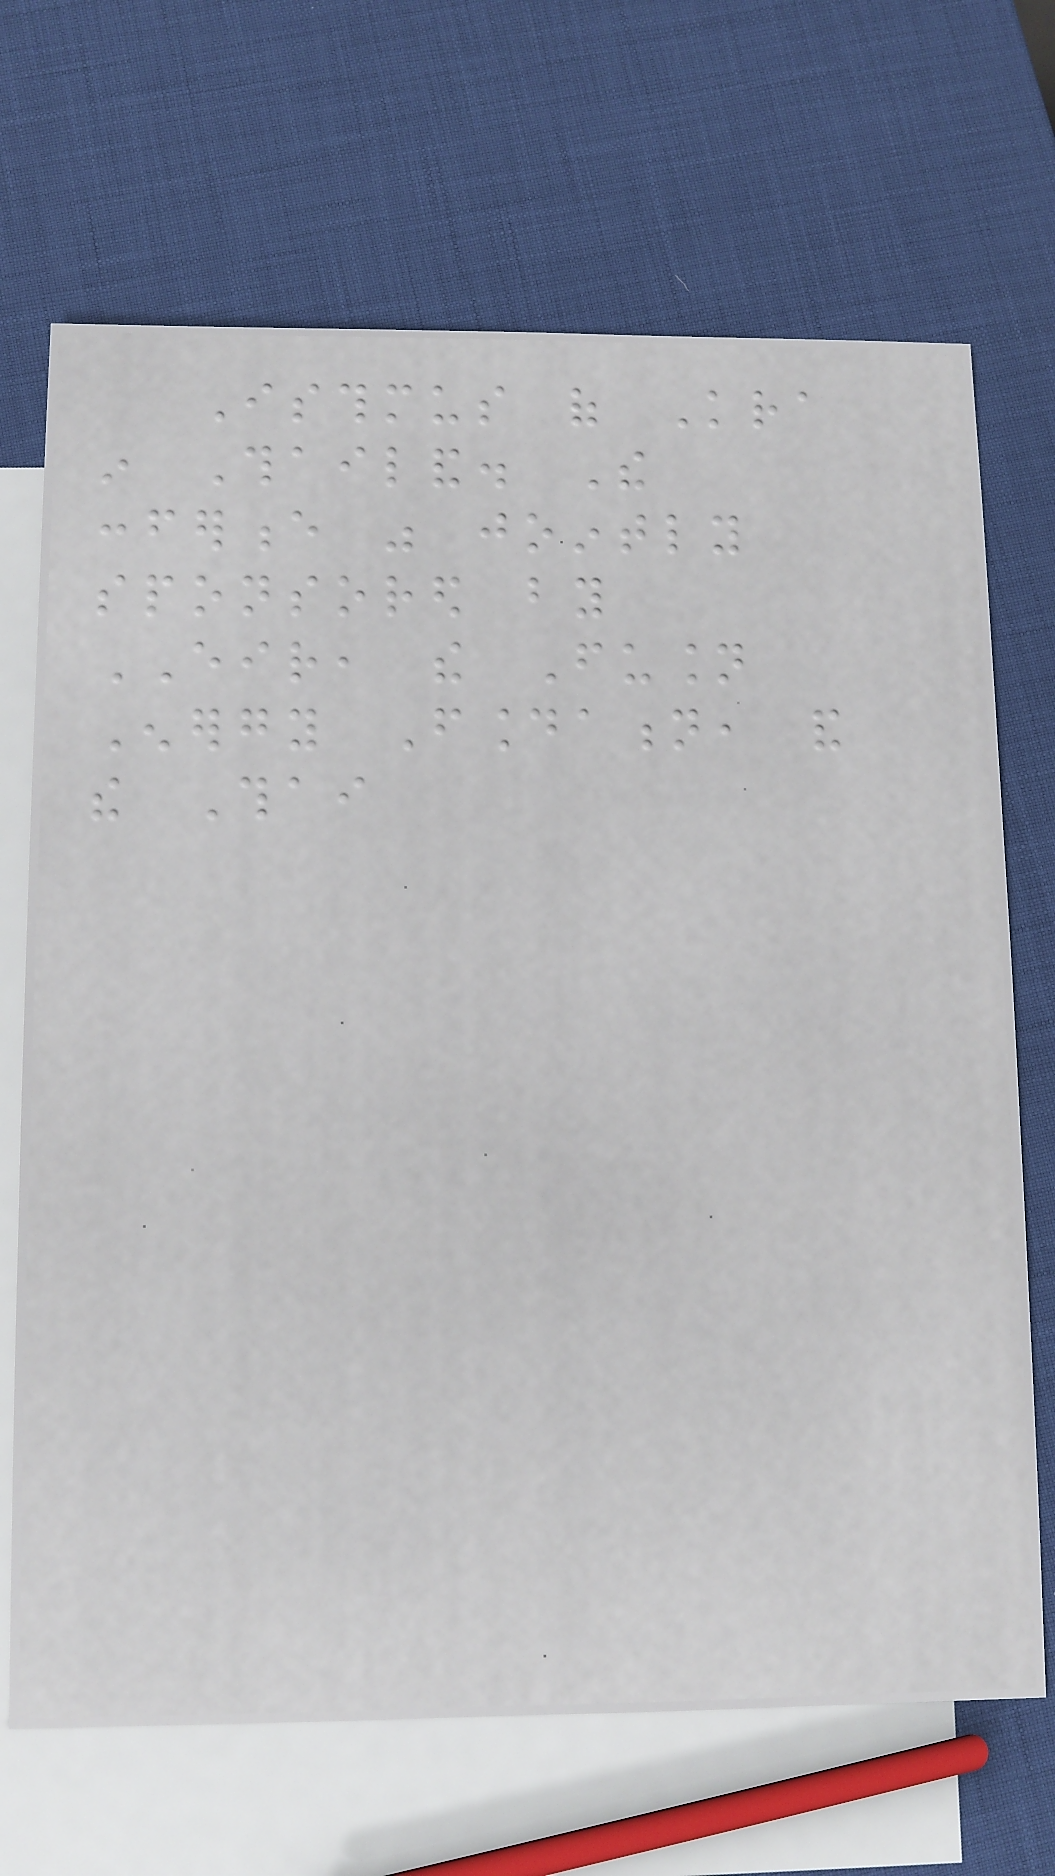Isthmus of Kra
in Thailand. The
conference was jointly
sponsored by
EIR, the Fusion
Energy Foundation, and
the Thai
